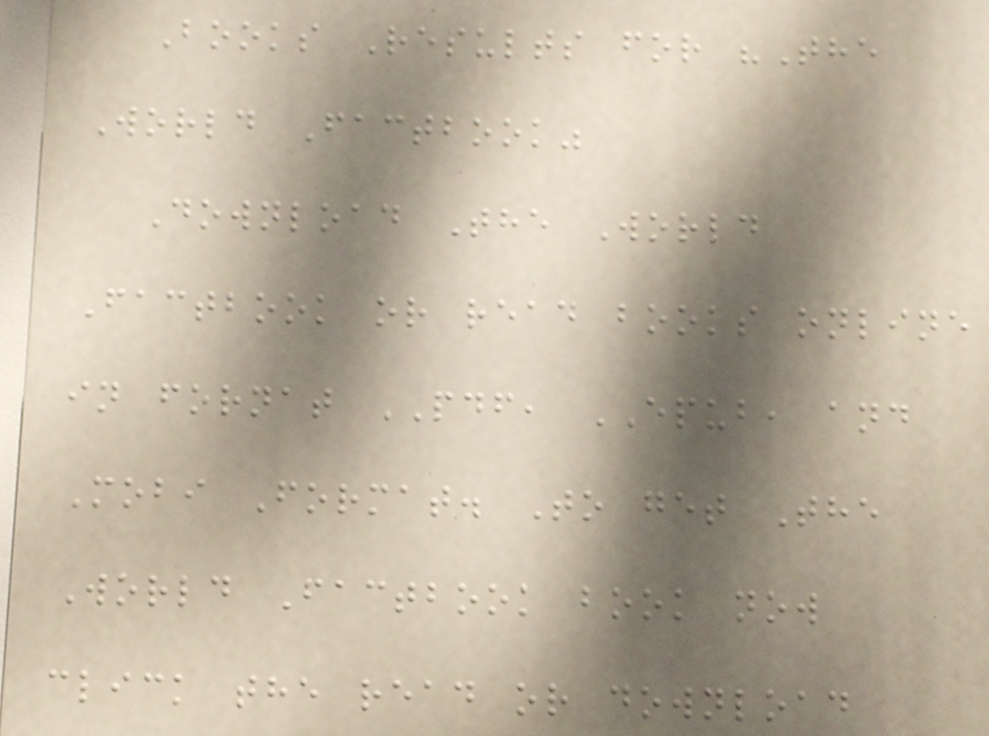Books Results for "The
World Factbook"
Download The World
Factbook or read books online
in fornat PDF, EPUB, and
Mobi Format. To get The
World Factbook book now
click the read or download
